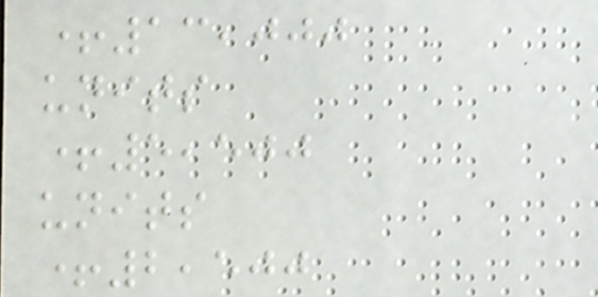+13,000
units
+5,500
units
+2,500
